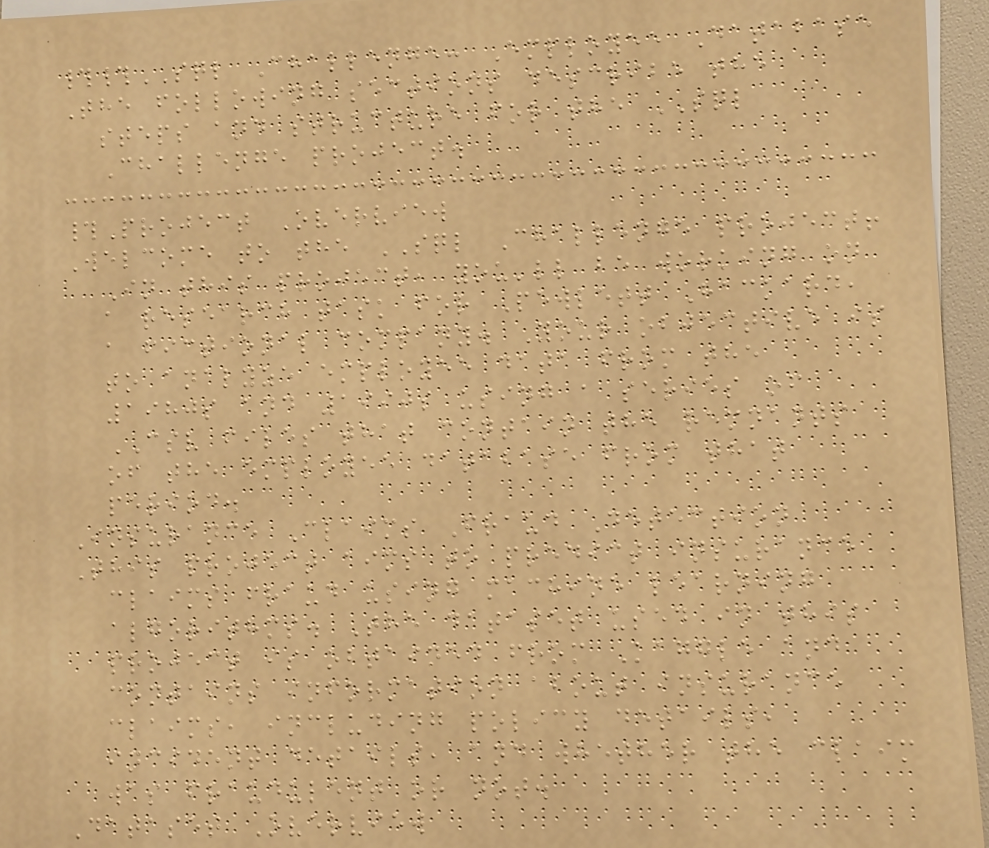##SQL Challenge: Employee Database
The following sections describe the
steps and structure for the SQL
Challenge project.
#Project Overview
Welcome to the SQL Challenge project!
In this project, you'll be working on
a research task for Pewlett Hackard,
a fictional company. Your objective is
to analyze employee data from the
1980s and 1990s using a series of
CSV files that contain the remnants
of the employee database from that
period.
Insurance Claims Fraud Detection
This project aims to predict insurance
claims fraud using machine learning
algorithms. The dataset used in this
project is obtained from Kaggle and
contains information about insurance
claims, including policy details,
incident details, and whether the claim
was fraudulent or not.
Dataset Overview
